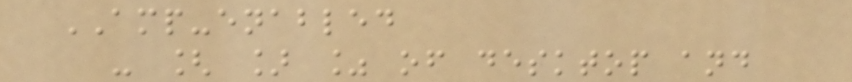AMP-enabled
- [ ] % of desktop and
